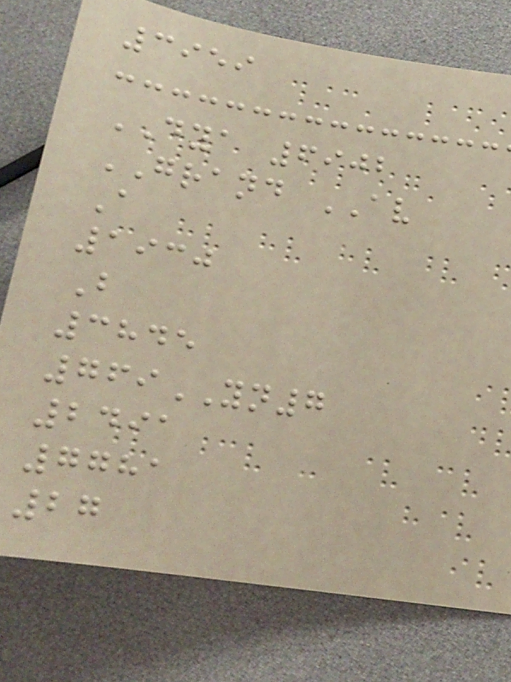3959
DYA 6902
GRAND AV
A
1930
B
3845
769YN7
2491
7781
27
